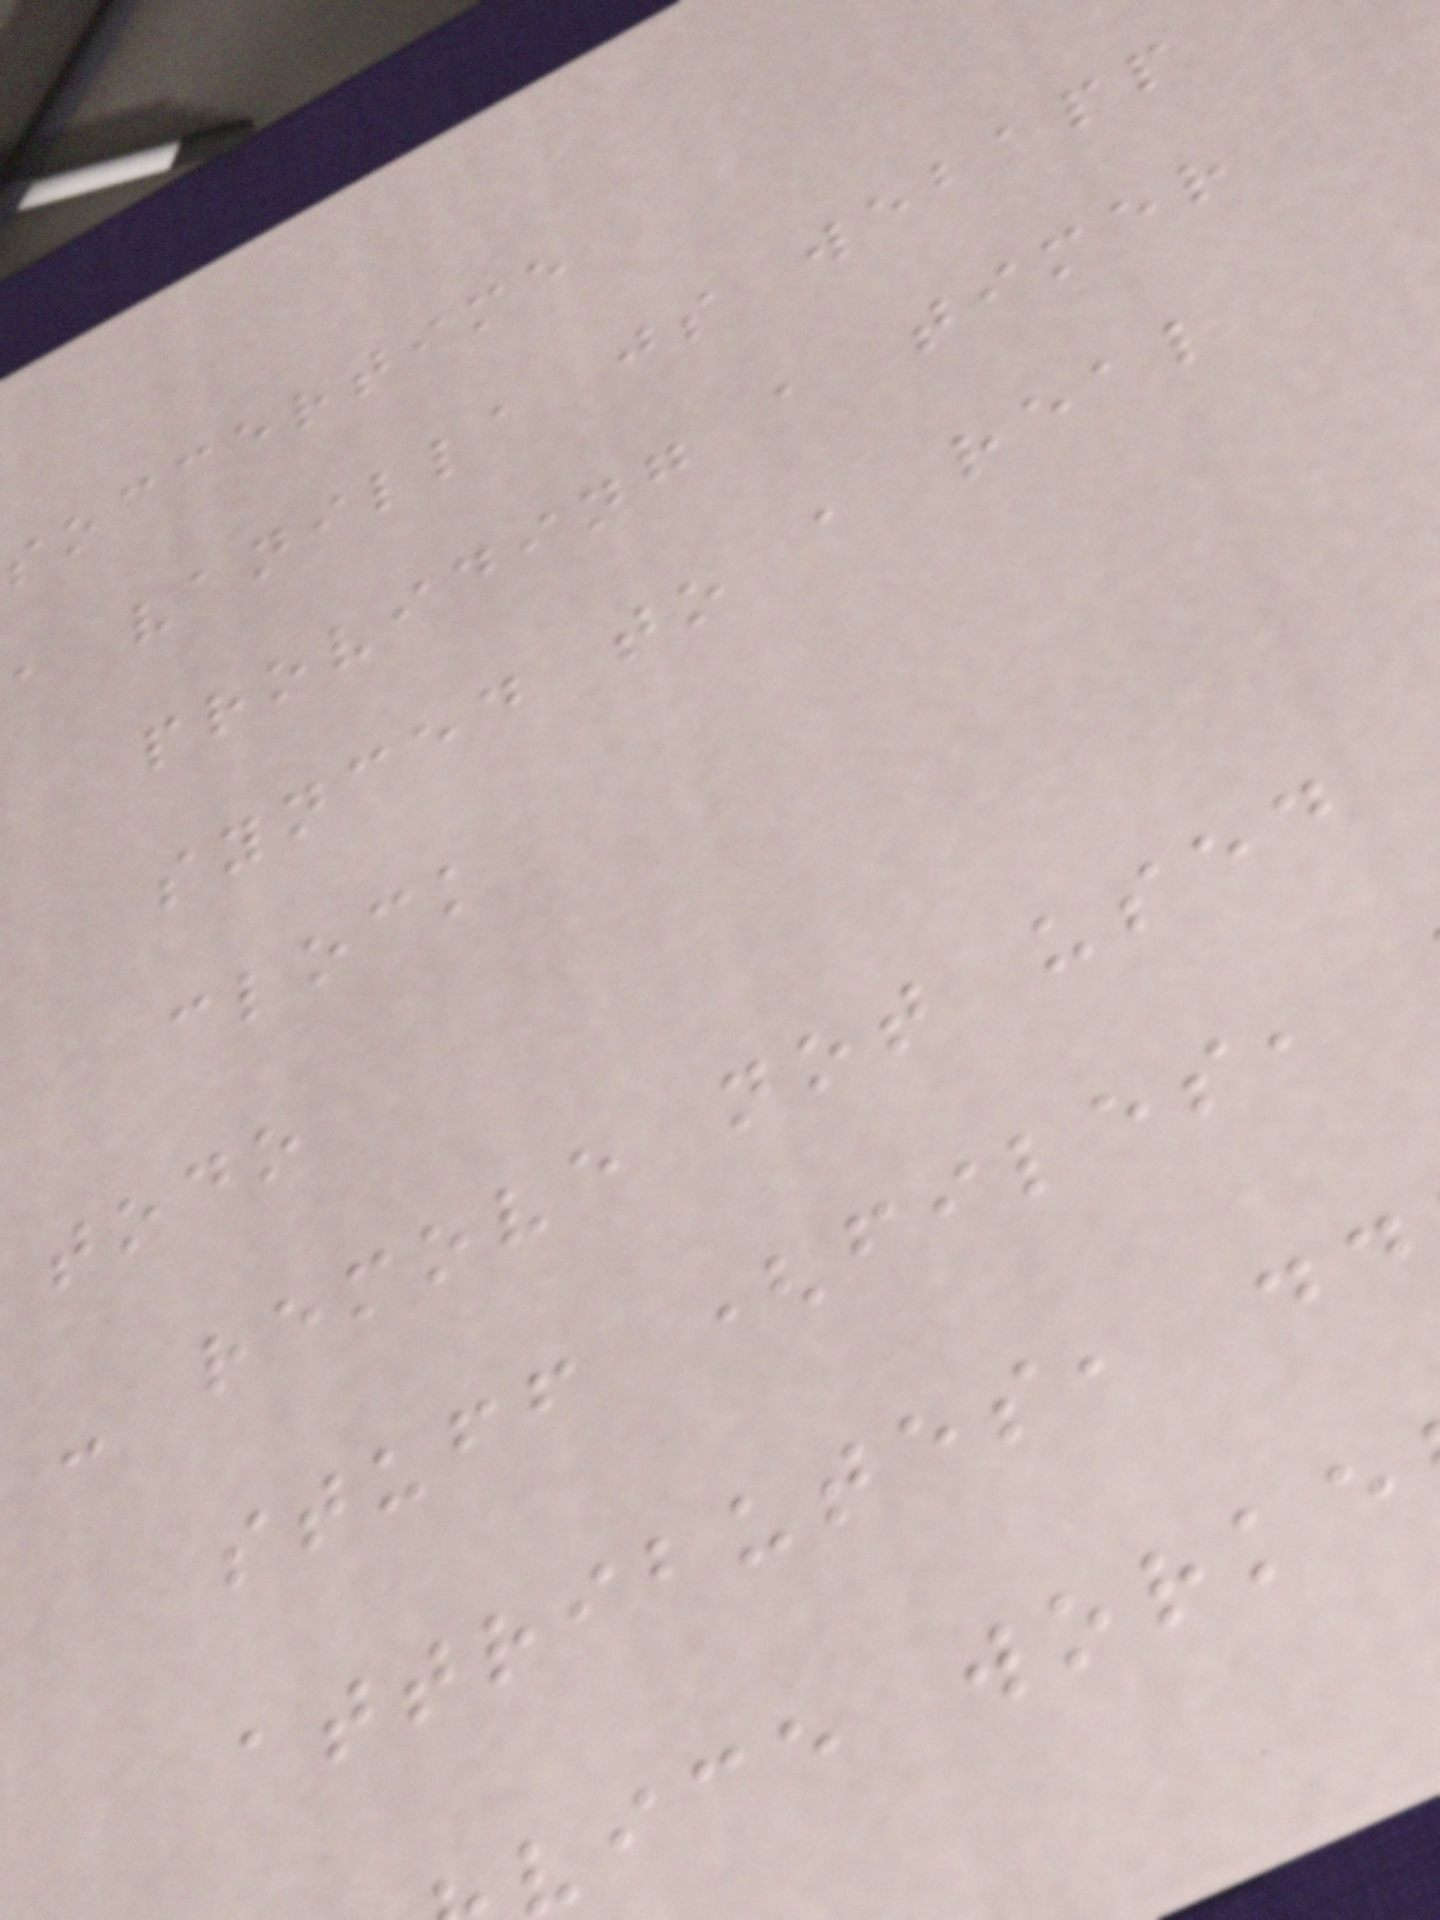soccertime
a vanilla js webapp
providing a timer
synced to a real
clock
todo
- remove not used
stuff (files,
attributes, ..
vice worke
